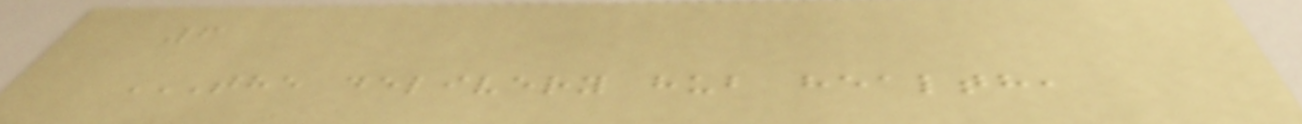6
THE DELIVERY HUB HEALTH,
